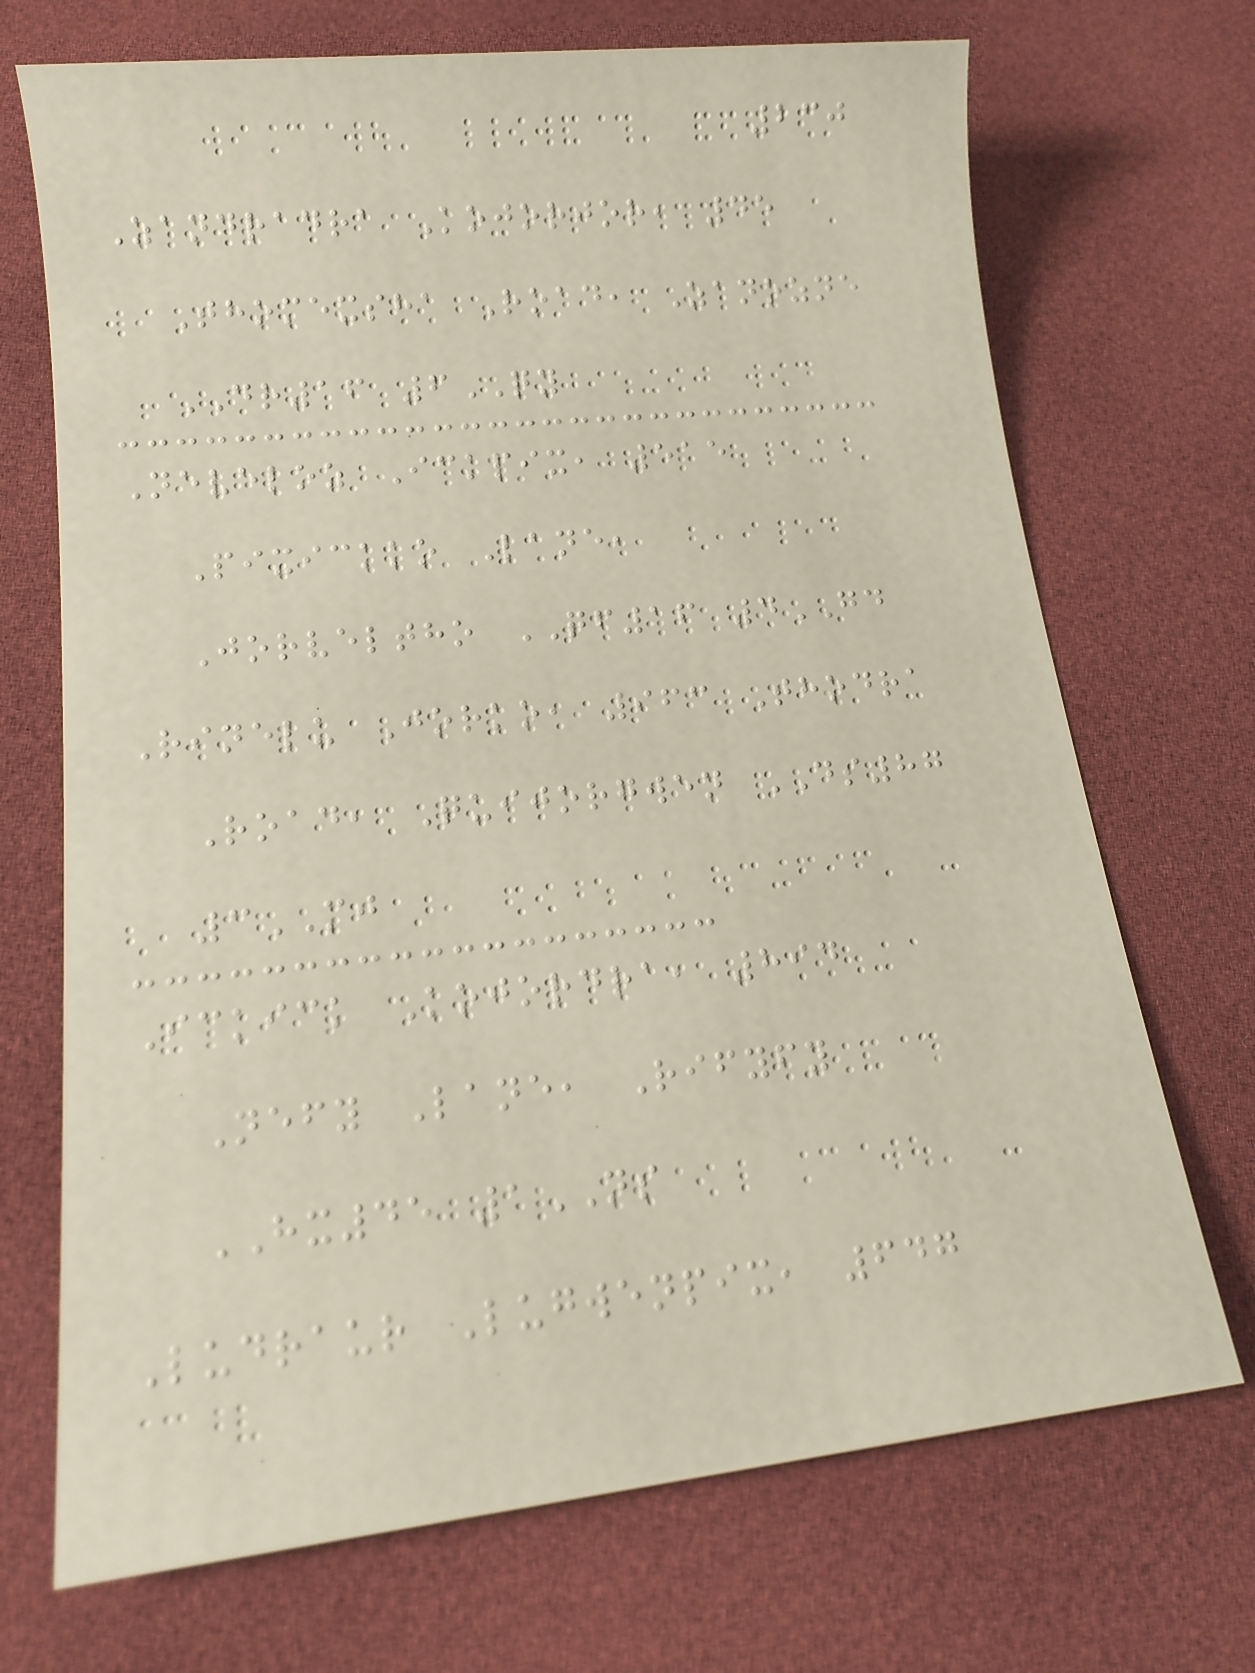230
Zandradra Kojorjor, 45
Thomexsha Road, Zanozne
DR16 6QY
Neveloz Ickpix, 515
Pixickko Lane,
Jorveltho QF16 4GD
Rinelu Jorko, 963 Thodra
Road, Quijorgwen DS87
3MJ
Ickick Kojordra, 894
Nefy Lane, Rifyfy
HX45 1NS
Ludraur Lugwenpix, 647
